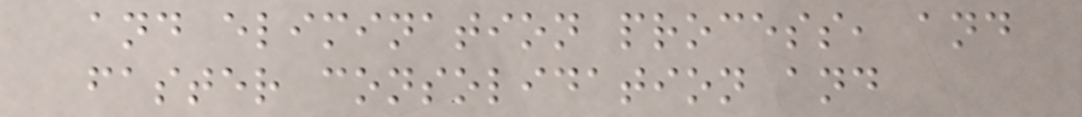and elimination process, and
faster consolidation and
